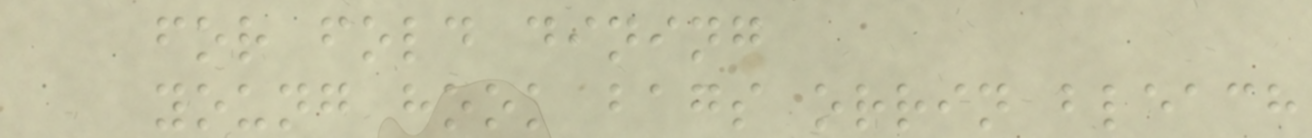for fold dining
young hook bags orrin bleach
